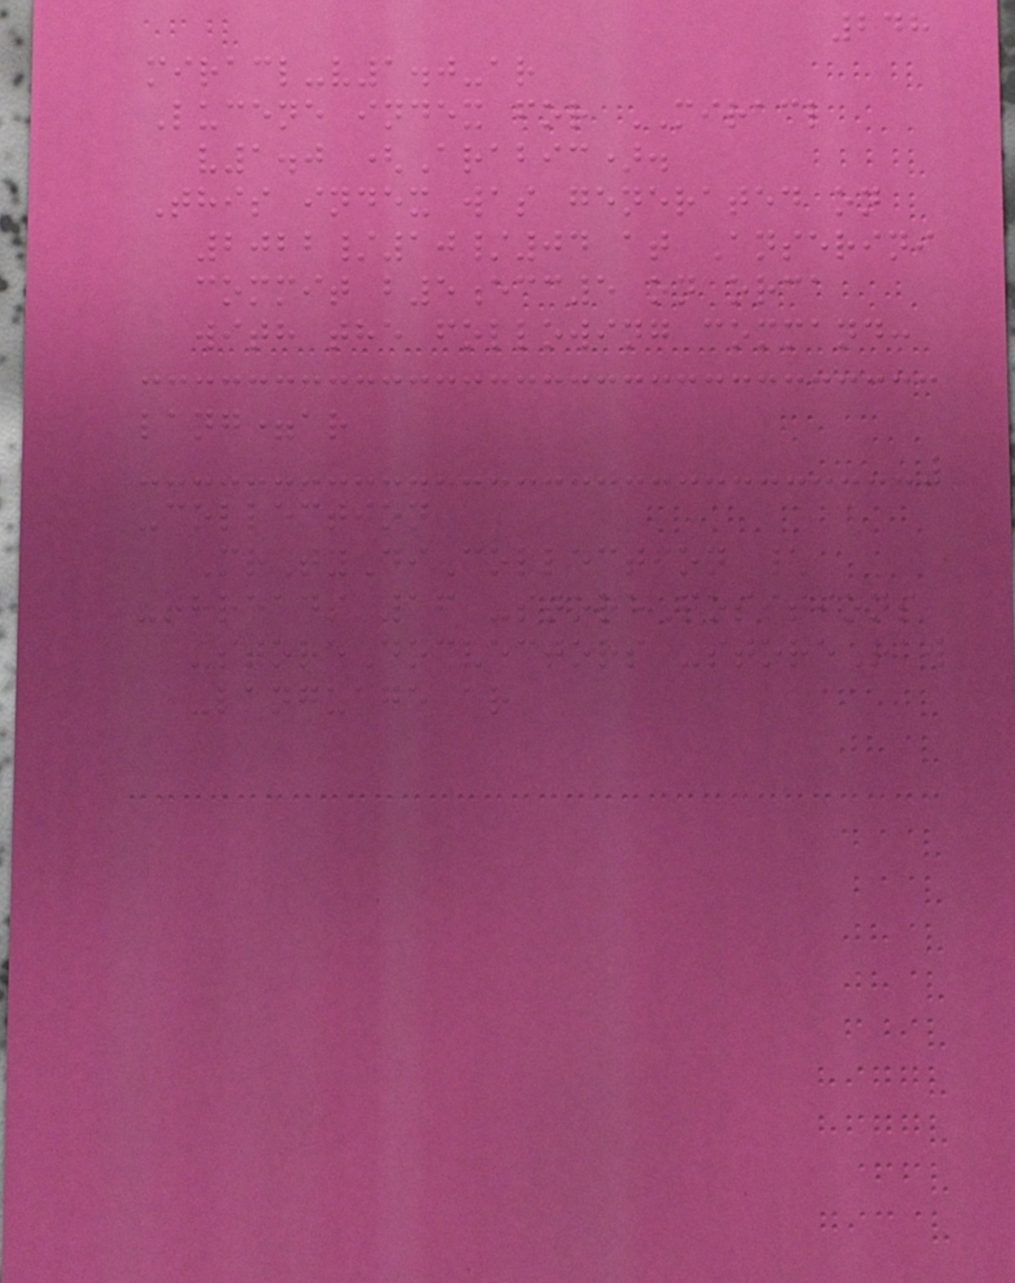248
miracl-v1.0-ar
Lucene index for MIRACL
v1.0 (Arabic).
This index was generated on
2022/10/04 at Anserini
commit b5ecc5 on orca
with the following command:
lang=ar
-collection
MrTyDiCollection \
-threads 16 -storePositions
-storeDocvectors -storeRaw
-language ar
